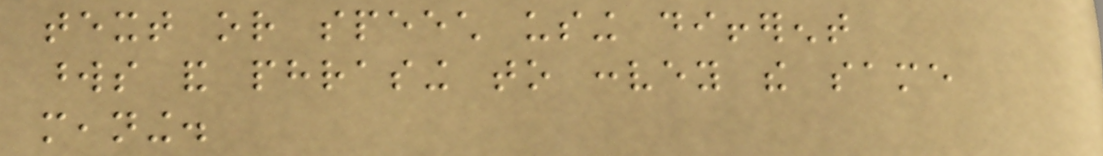text or speech using different
words and phrasing to convey the same
meaning.
